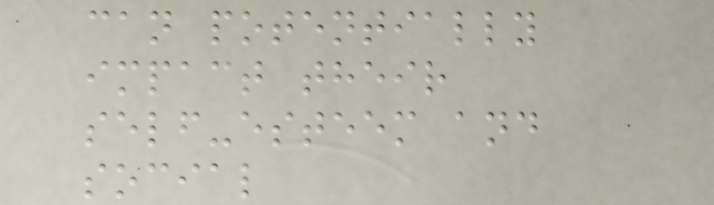can potentially
impact their
self-esteem and
social
